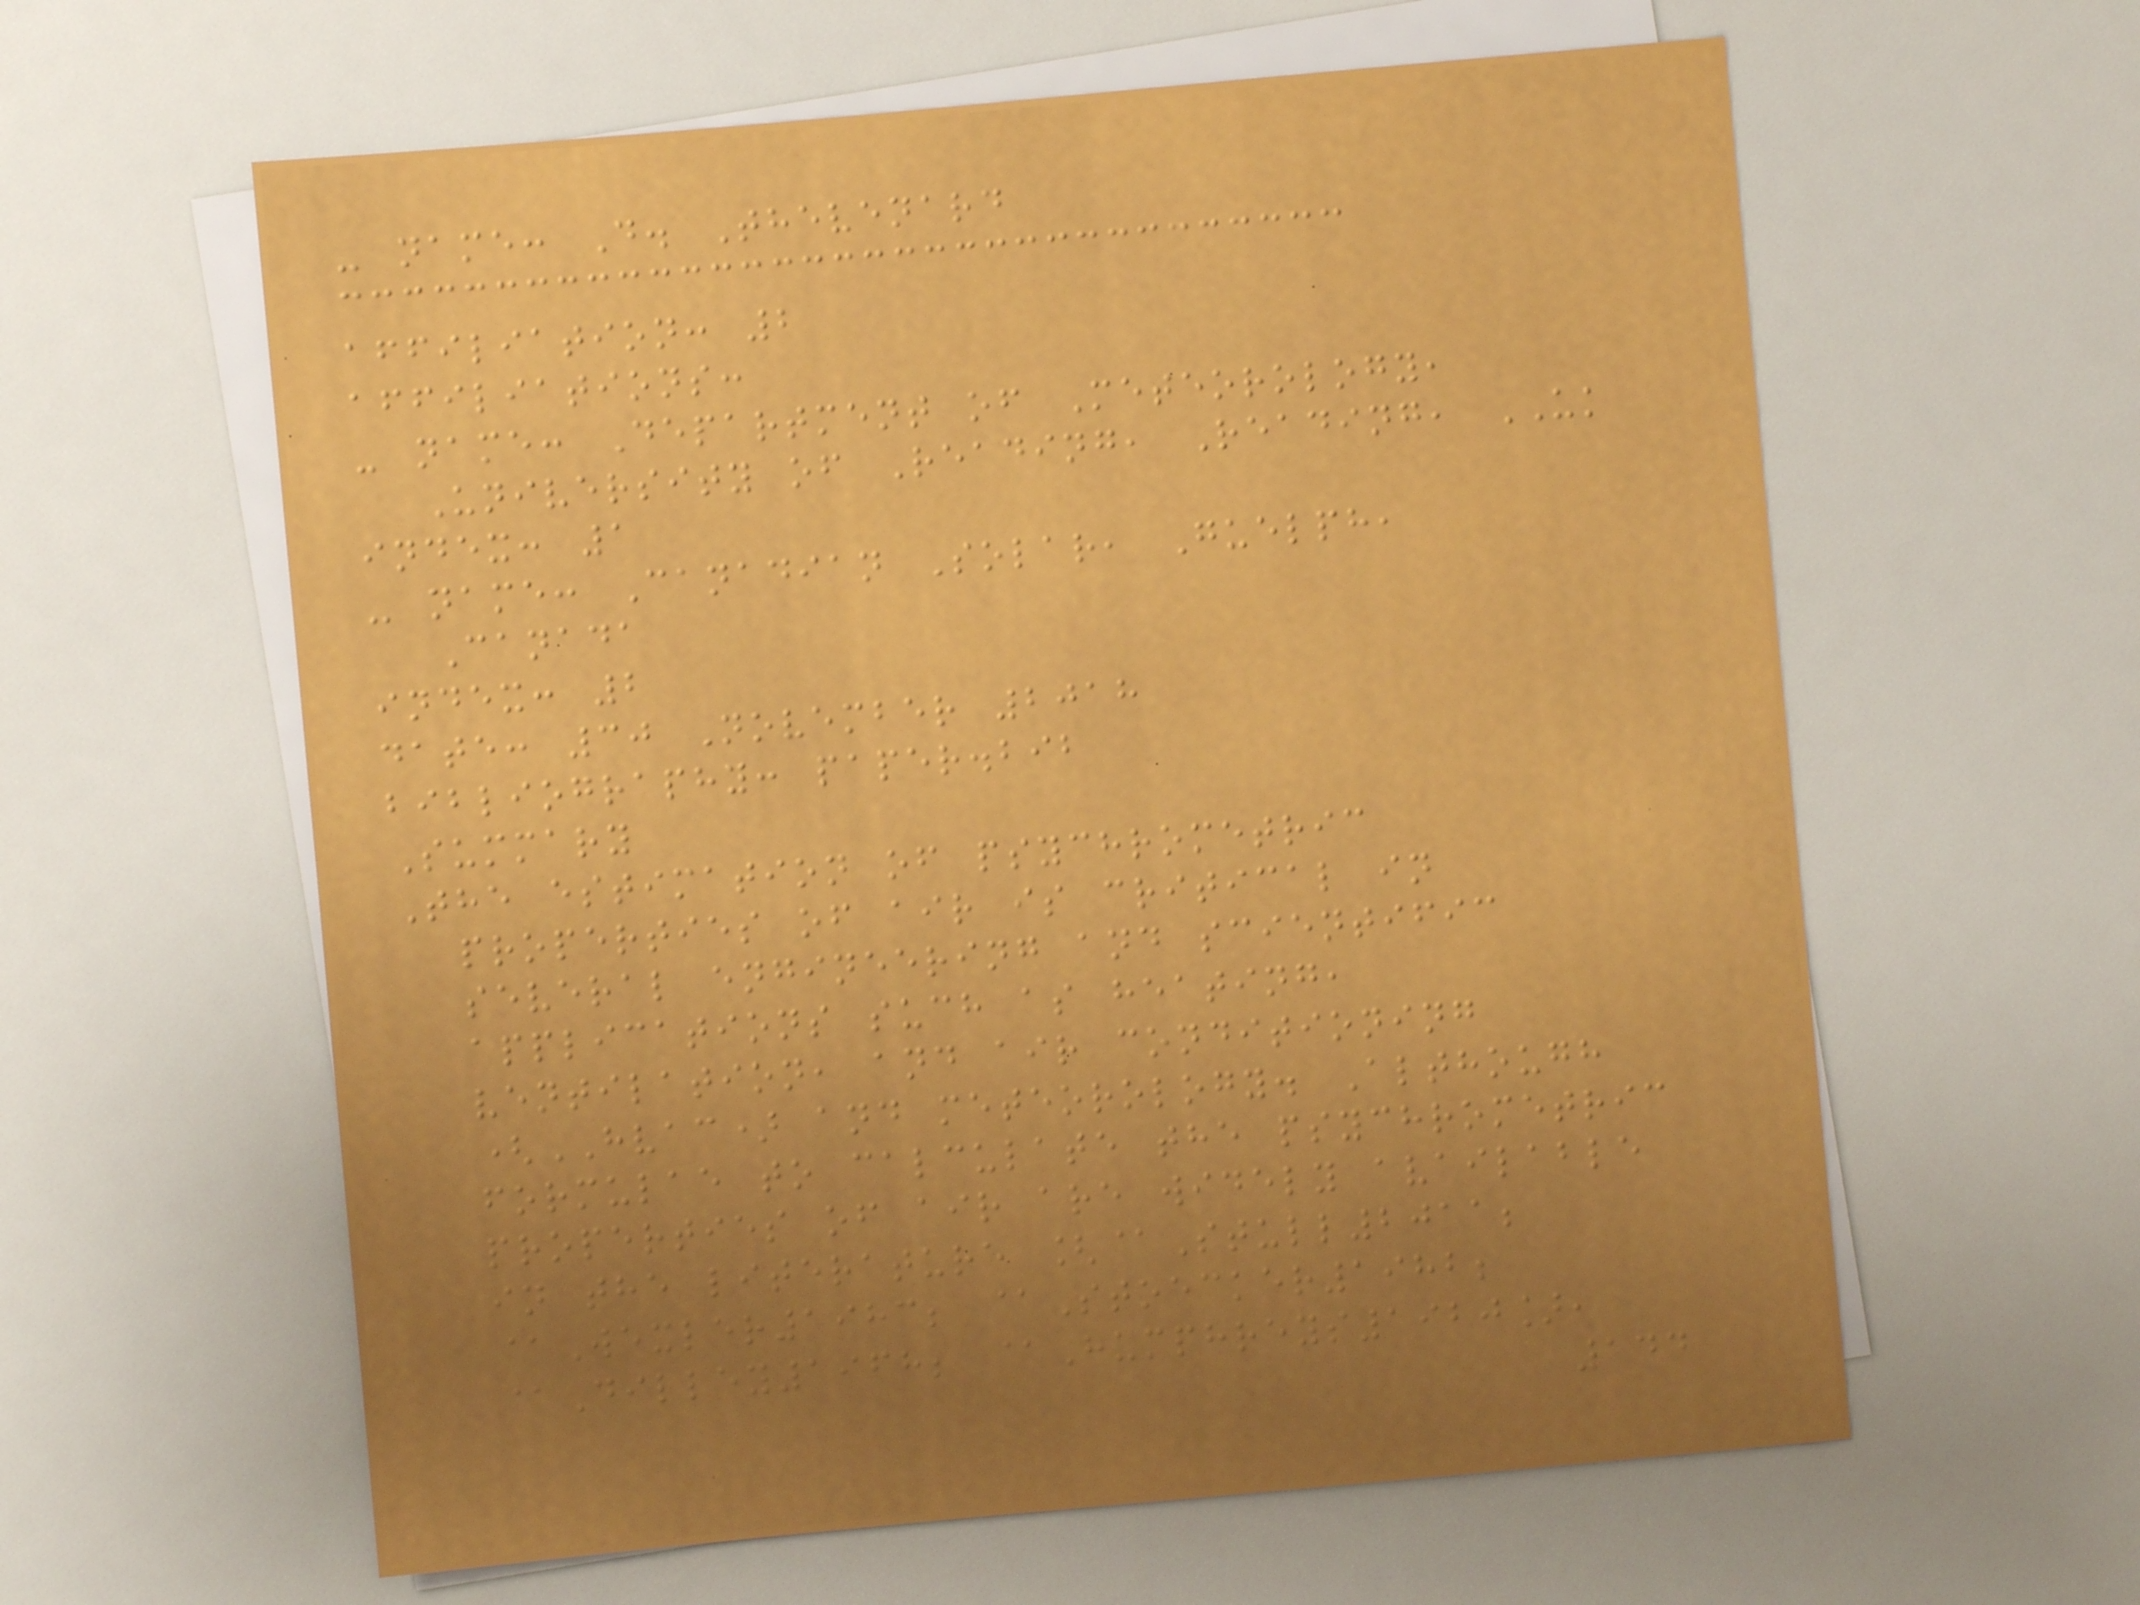- name: D. Thevenard
affiliation: 2
affiliations:
- name: Department of Meteorology,
University of Reading, Reading, UK
index: 1
- name: Canadian Solar, Guelph,
Canada
index: 2
date: 30 November 2018
bibliography: paper.bib
Summary
The estimation of psychrometric
properties of air is critical in
several engineering and scientific
applications such as heating,
ventilation, and air conditioning
(HVAC) and meteorology. Although
formulae to calculate the psychrometric
properties of air are widely available
in the literature [@Stull2011;
@Wexler1983; @Stoecker1982;
@Dilley1968; @Humphreys1920],
144
